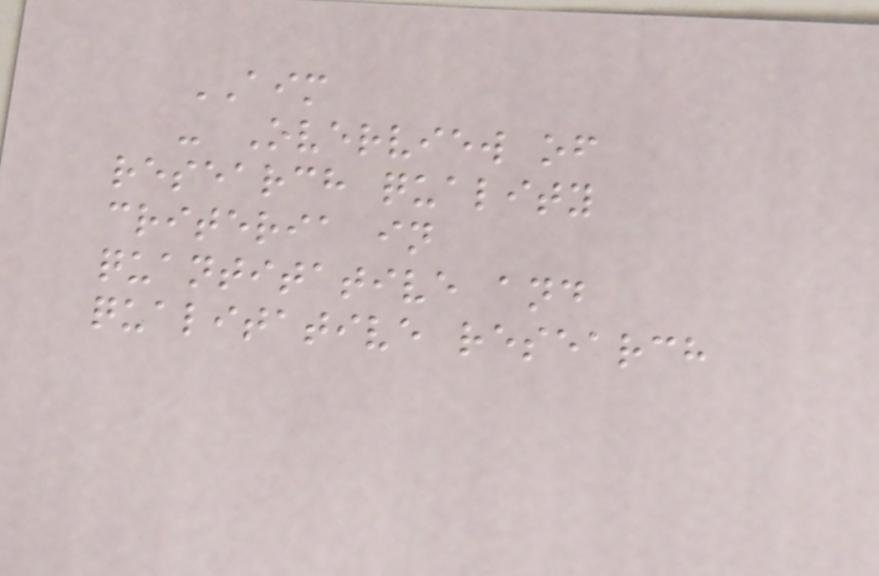AIM
- Overview of
research quality
criteria in
quantitative and
qualitative research
